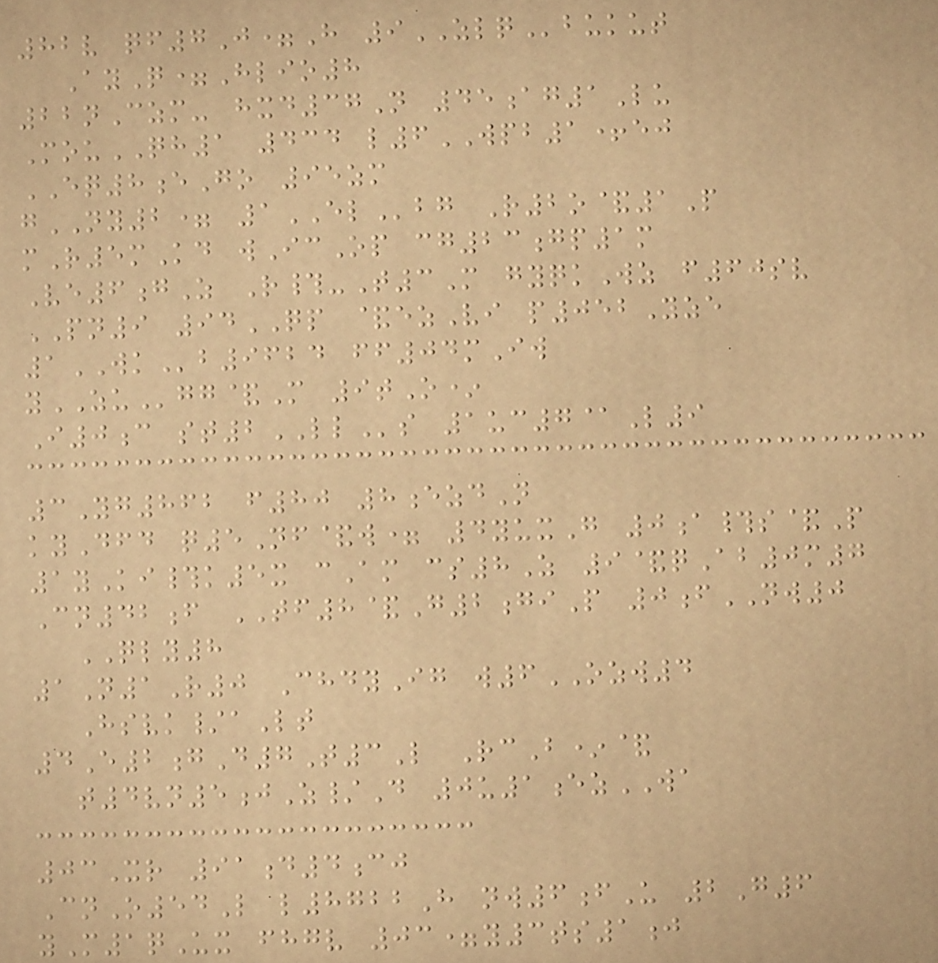82v qf7J=H 9ZLQbukut
AyQ=Hlio8
22nCzm- hxd37N 45ag1Lu
MouQH1 434 l6WPB1+ej
EQ8eGo 95zm
gNY2= 1ELbg R2o&1P
mR5mKd wIcOp cg23gp1m
Ve6gZ R#-T3M gyqkWz f60sv
PN9 94QP &ezVi p052Yze
1WKb9624 ff04mIw
yZUgg&M 9tO*
I0c st2LLs 1uc7@L9
3Yg862 f80 8ezdN
kyDfd q5Nf&w= 4yuxG 0a#s&P
1yKi#k5x cAm cs8Z 9&qAb0m7
Cn42f TF8&G2giP 0fNW0
QLY8
1N1R0 ChdyIg w6OZW4
Hsvk/aLt
4E2gD7T3L RcB*&
t4vn5jZ/D 0u1ezWA
03Xr 91d4cj
CnO54L l8722H nw6fU 2G6
yM1qUx fhgv 03=y3ts1j
